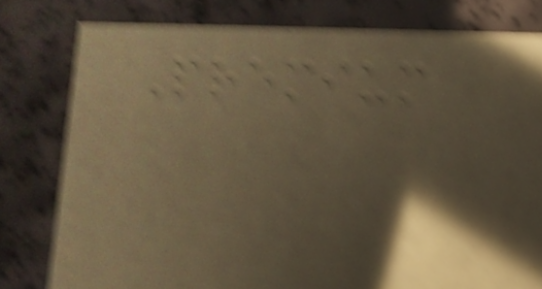Premium
